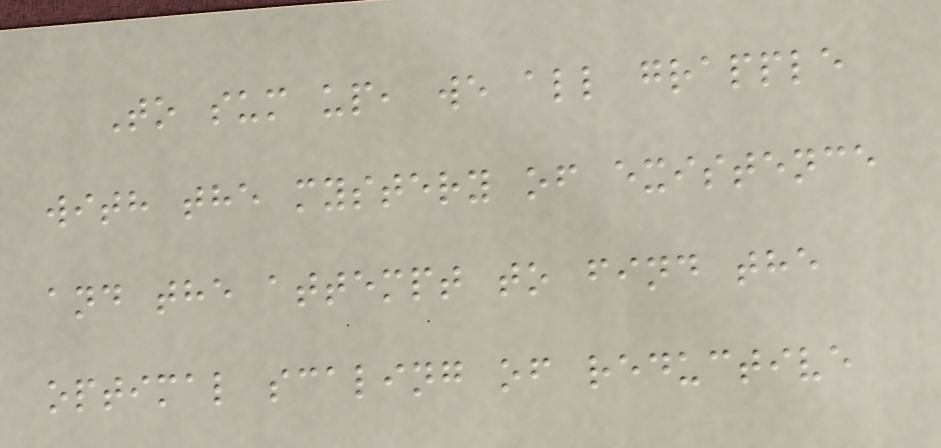To sum up, we all grapple
with the mystery of existence
and the attempt to find the
optimal scaling of reductive
